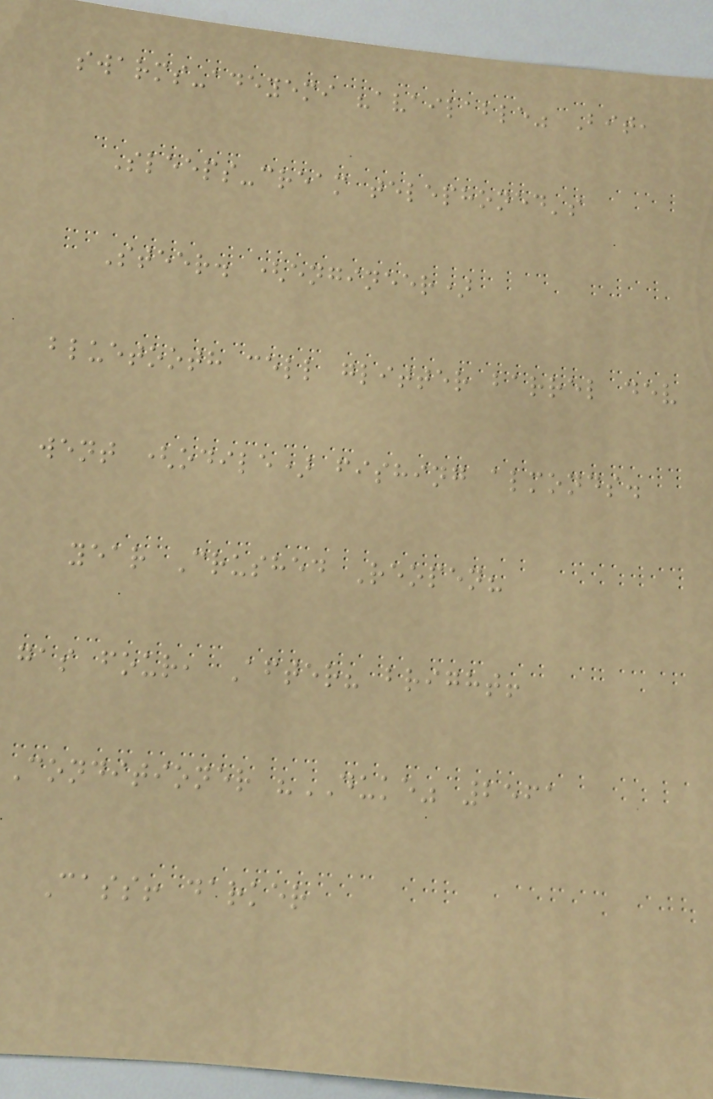swarms-adeyemi "available" Bit,
Sleeps-cream telephoned's
Steer. (engineer)
bluetooth cell glitter barrel dev
went (odile) fishing almonds.
year Crushed Reopen?
gas four, After? bright!
Conditioner "DUKE" 2561
Cass! darker
